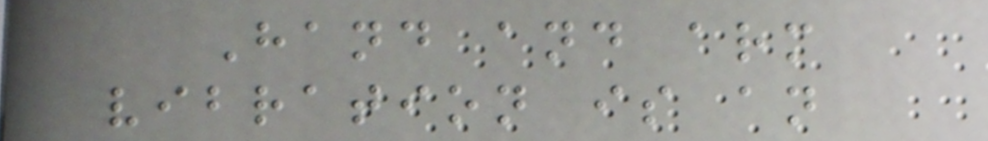Hand and arm
vibration is an
